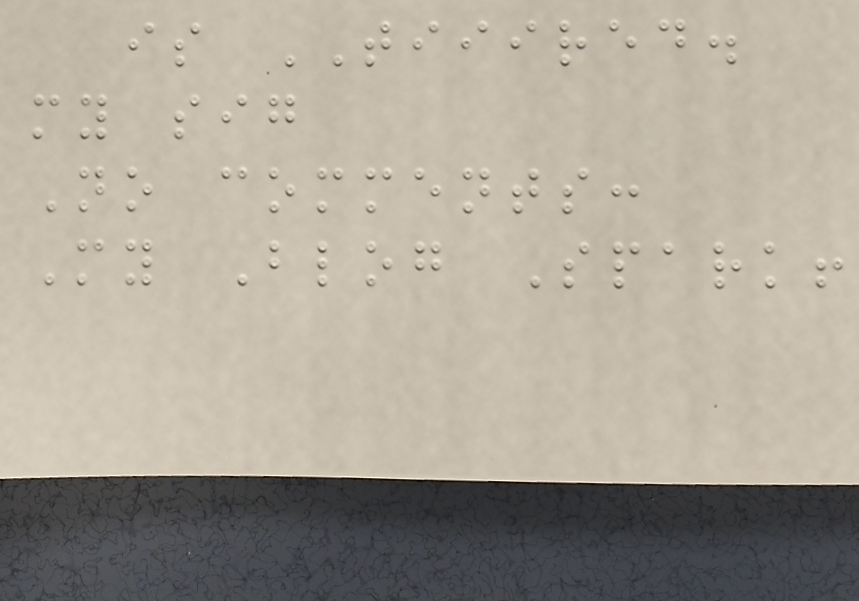is TIIIRED.
my sig
No comments:
My Blog Spark!
